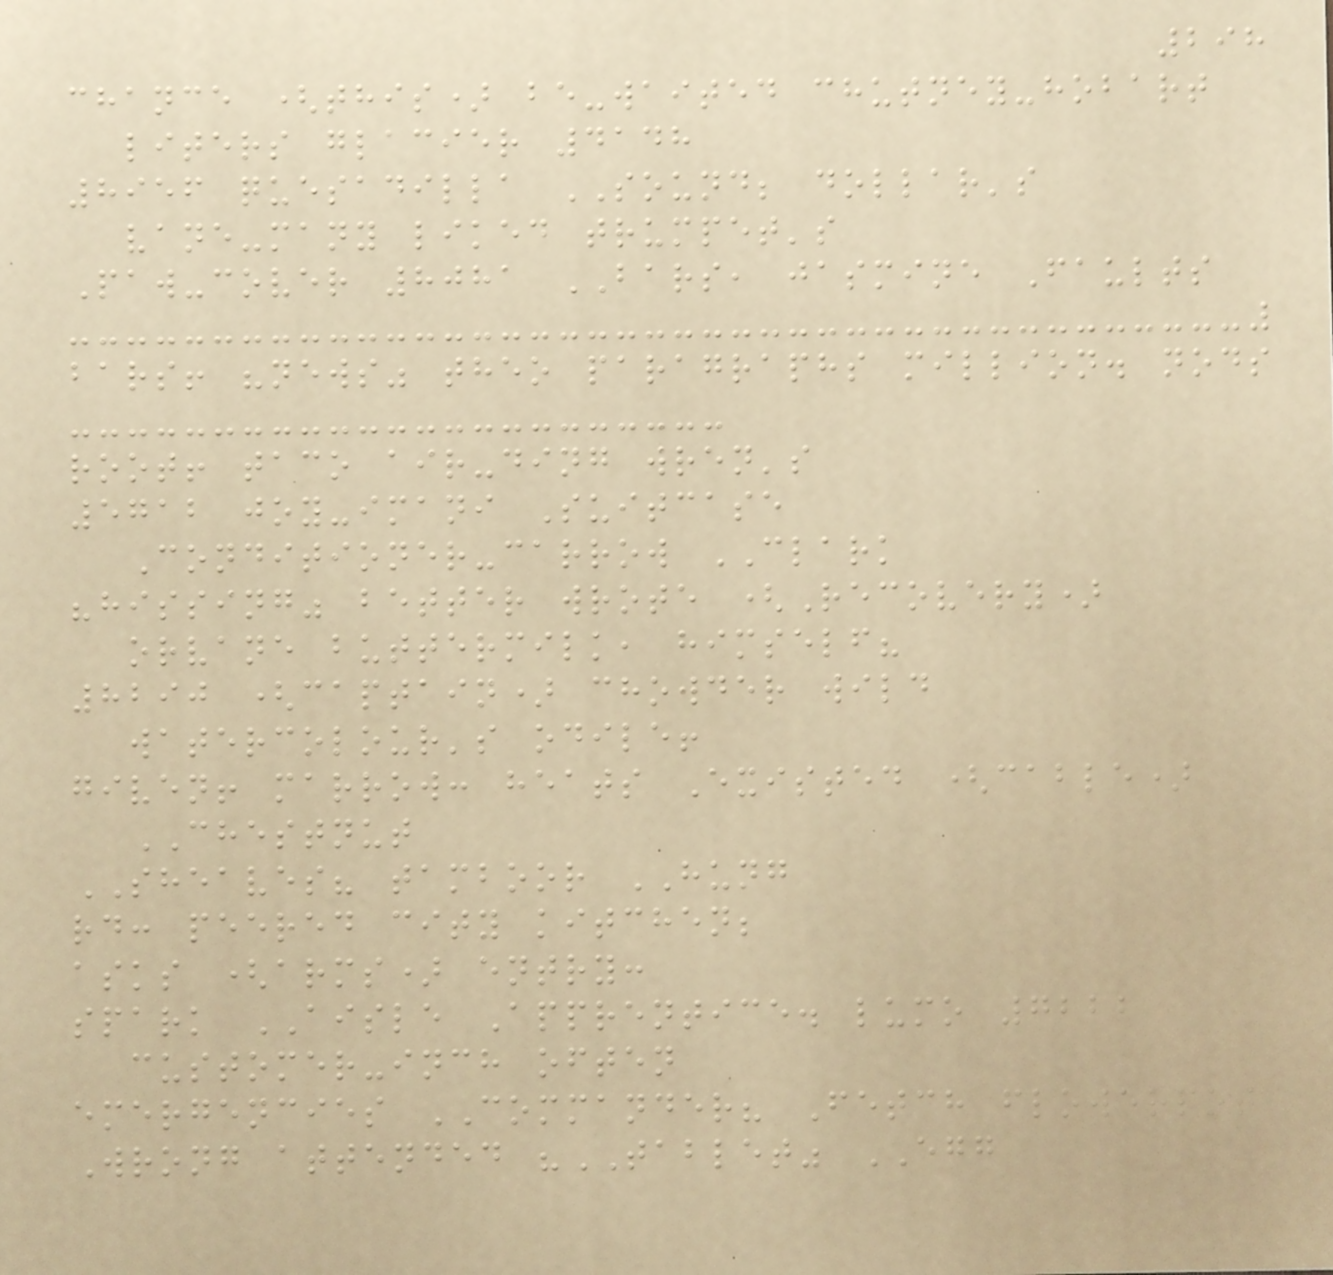298
chance (this) be-waited chutney-hobart
liters glacier 4148
8956 quesadilla SOUND; dollar's
vane-many liked trumpet's
Paw-cover 8081 BARS, jasmine Faults
bars! "news" theo paragraphs million. nods
root! taco air-ding wren's
5712 joy-imani Suitcase
Conditioner-carrow CLARK
"hissing" better wrote (Recovery)
orvane buttermilk, himself?
8290 (captain) chowder wild
watercolour's odile!
given! marrow: heats Existed (cable)
CHESTNUT
SHEAVES? tamboor HUNG
rd: peered city kitchen;
asks (arms) entry:
spark AISLE Apprentice. lumo 7222
customer-inch often
emergencies COMMANDER? Fetch flowerpot,
Wrong attended "TABLET" EGG
